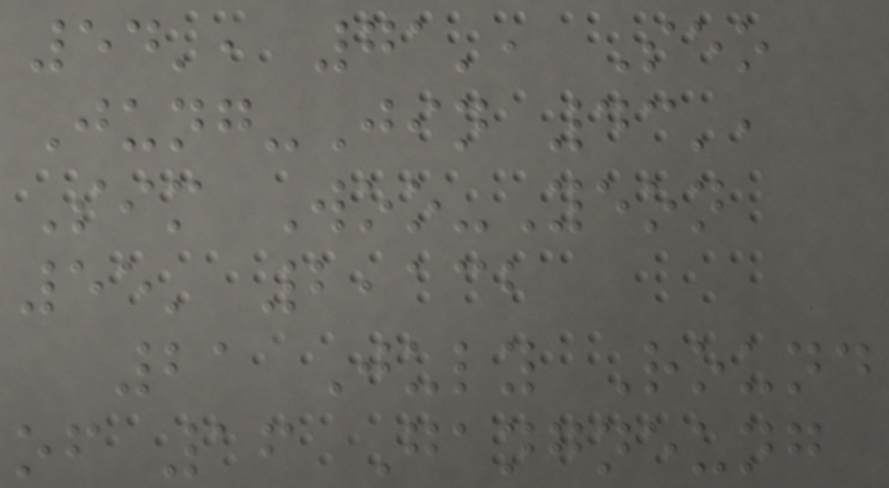54', 71', Seo
Jung-Jin 43',
Sim Woo-Yeon
55' 2,132
21 July Round
of 16 Gangneung
